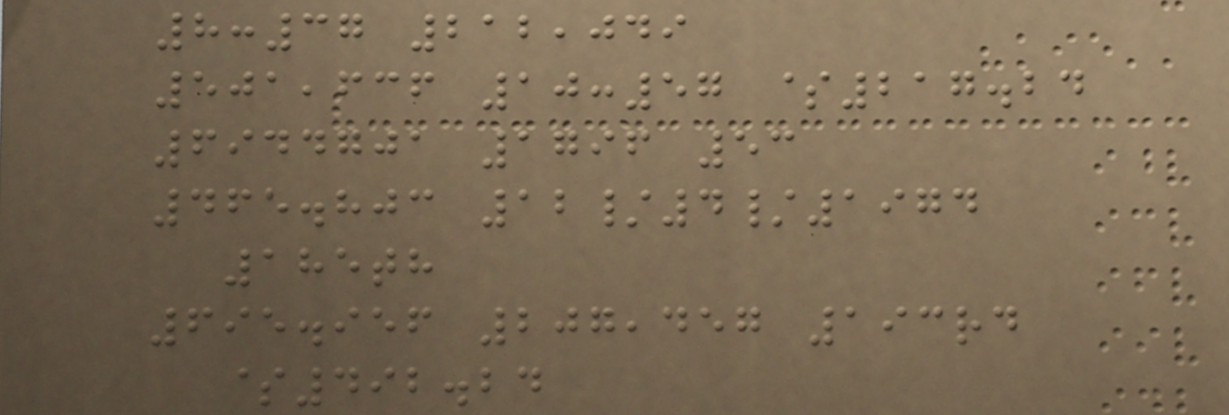8:37 212,049
501,636 10:57 $217.24
6944701 1796 53
465.803 12/4/1974
185th
695.956 207,457 193rd
$492.24
